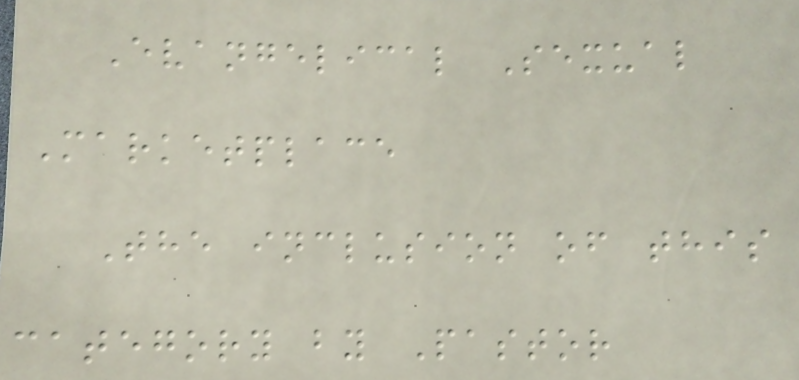Evangelical Sexual
Marketplace
The inclusion of this
category by Pastor
